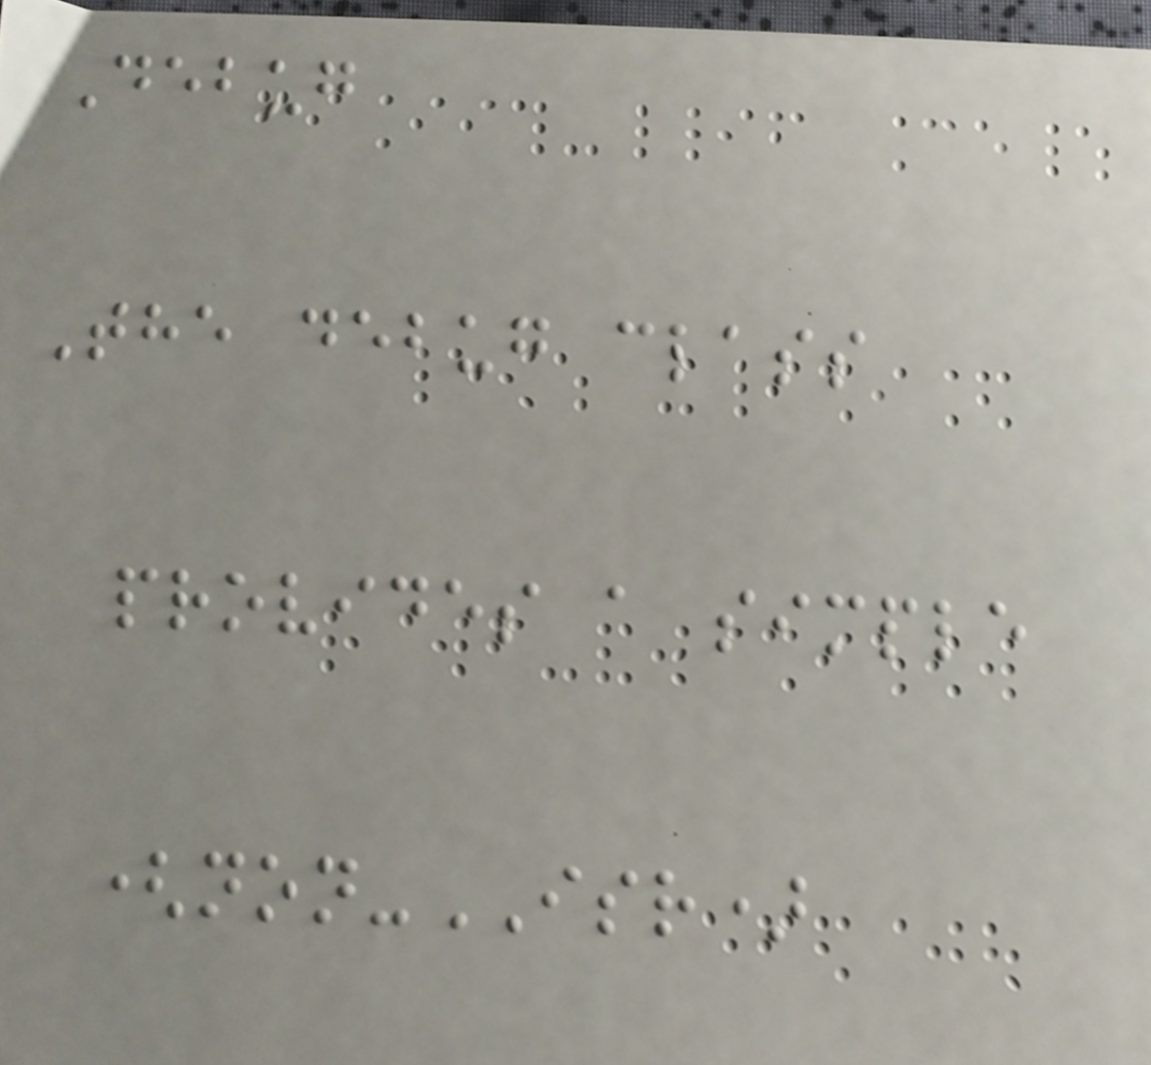Debug
The debug class
provides a simple
(non-ISR)
